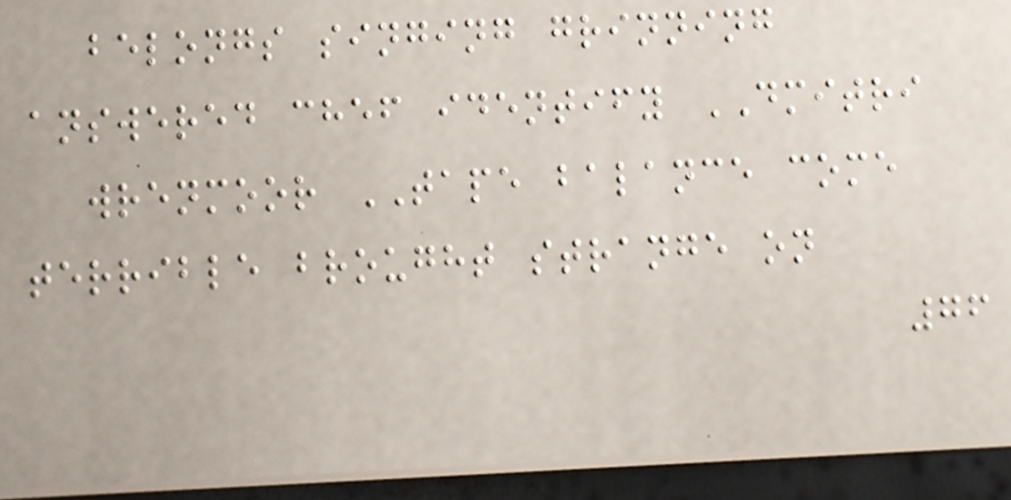belongs singing grinning
answered chef identify DMITRI
wrenmoor TAPE balance come
terrible brought strange on
76
